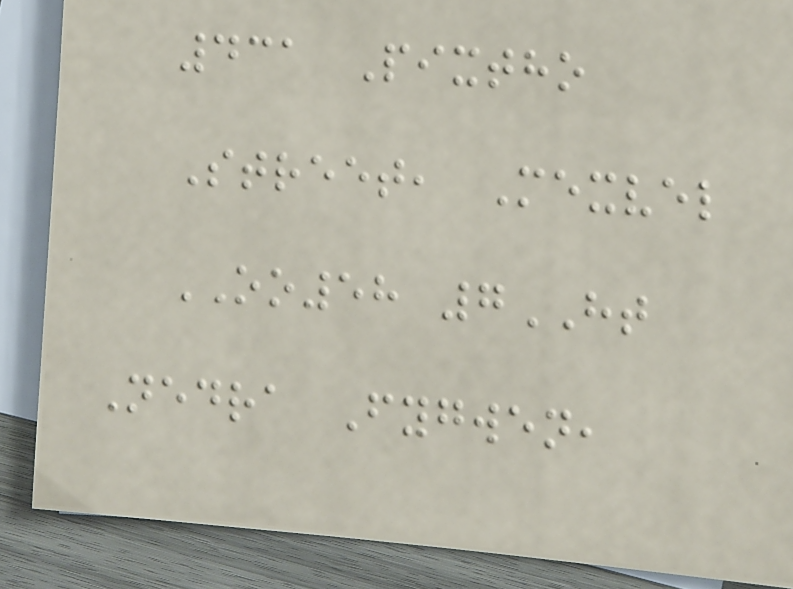431 Pixtho
Street, Mexvel
OO58 7HT
Nedra Fygwen,
